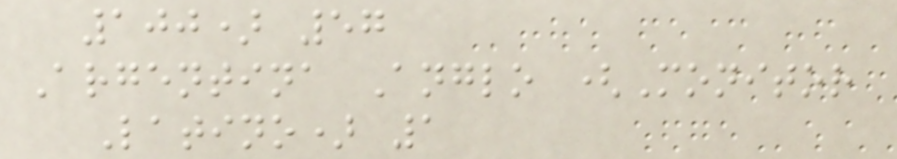100) 57
Argentina Anglo (Monitor
Latino) 1
